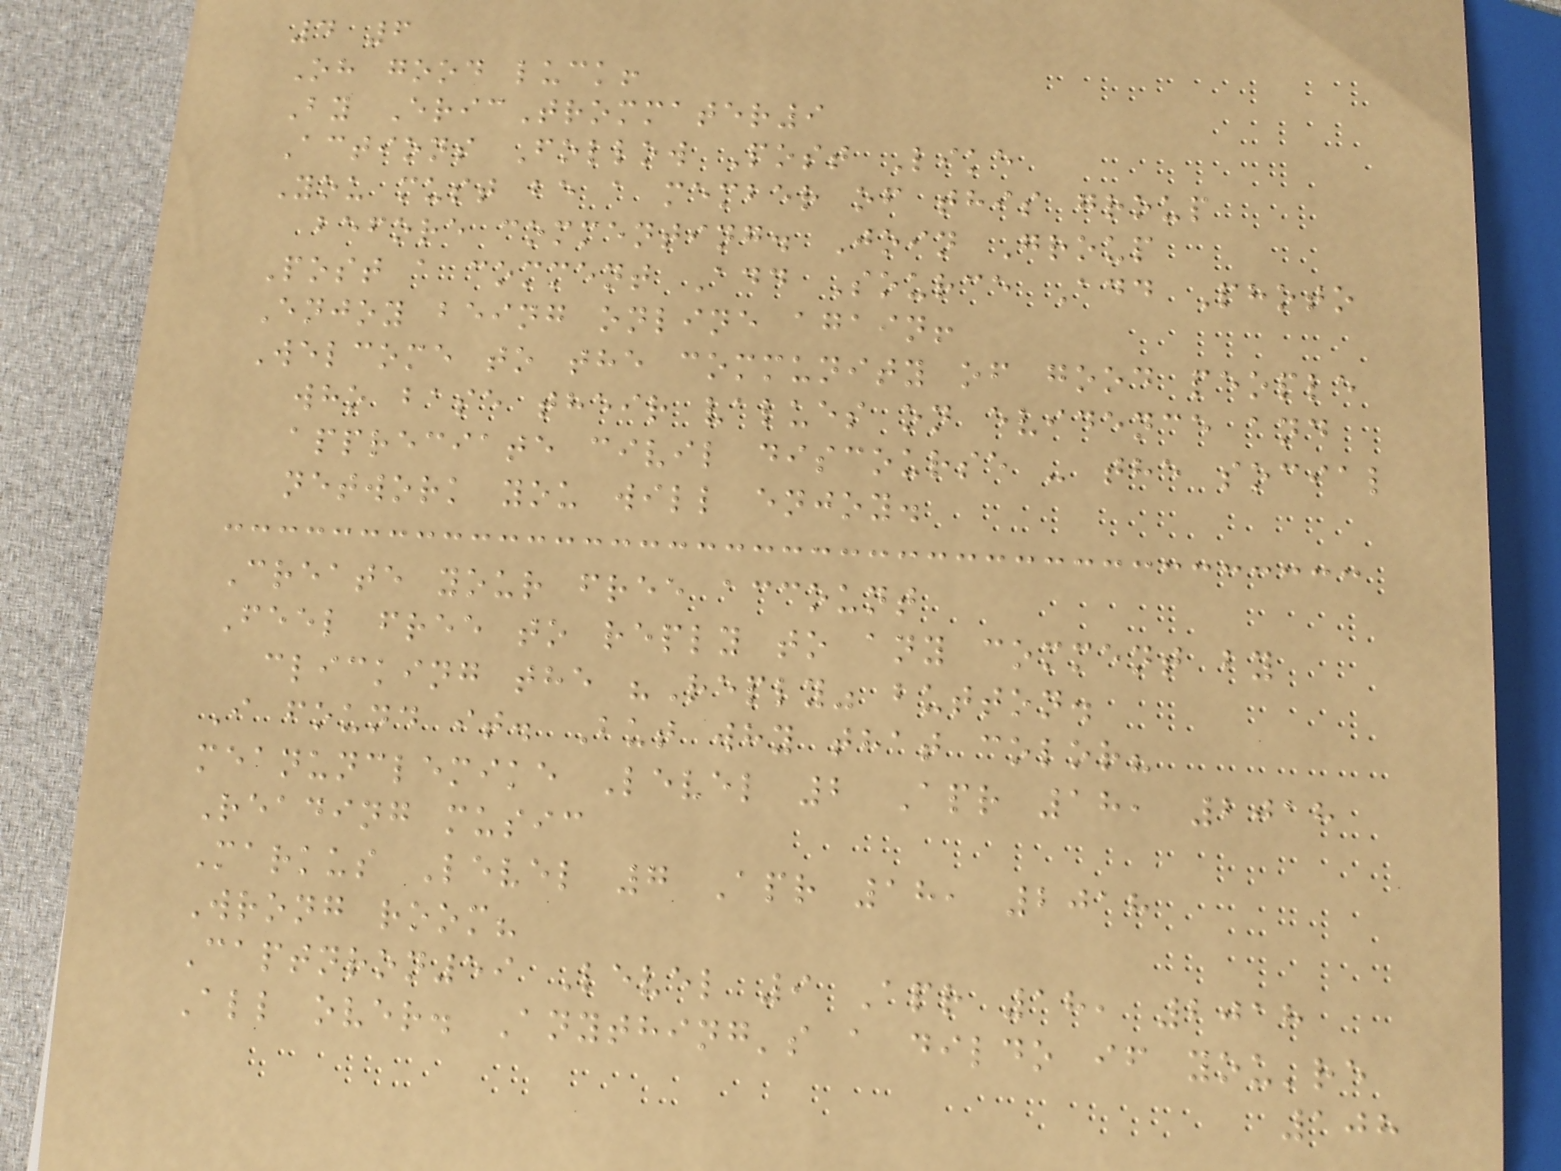4 6
Oh good luck!
By EricTrommater9
Actions Follow Post Like
You must be a member of this group
before commenting. Join Group
Post a comment Add Source Add Photo
Enjoy being online again!
Welcome to the community of good people
who base their values on evidence and
appreciate civil discourse - the social
network you will enjoy.
Create your free account
Feel free to reply to any comment by
clicking the "Reply" button.
I found it. But why that color?
meanunclemike Level 2 Apr 18, 2018
Reading music
Markus Level 7 Apr 18, 2018
Wrong room?
Captnron59 Level 9 Apr 18, 2018
All over. Anything's a dildo if you're
108
